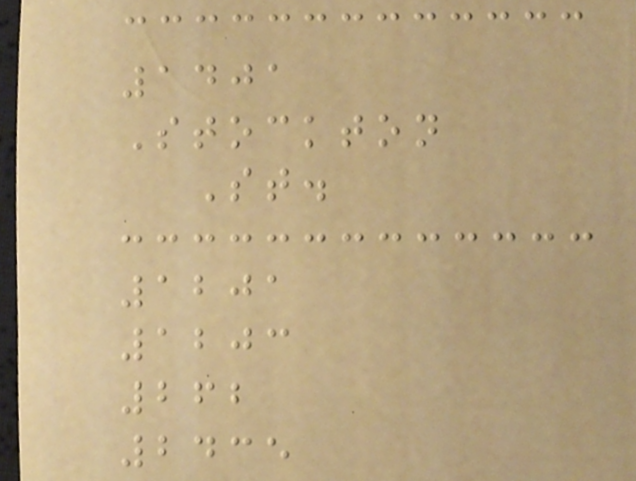1401
Stockton
St.
1201
1203
262
2435
